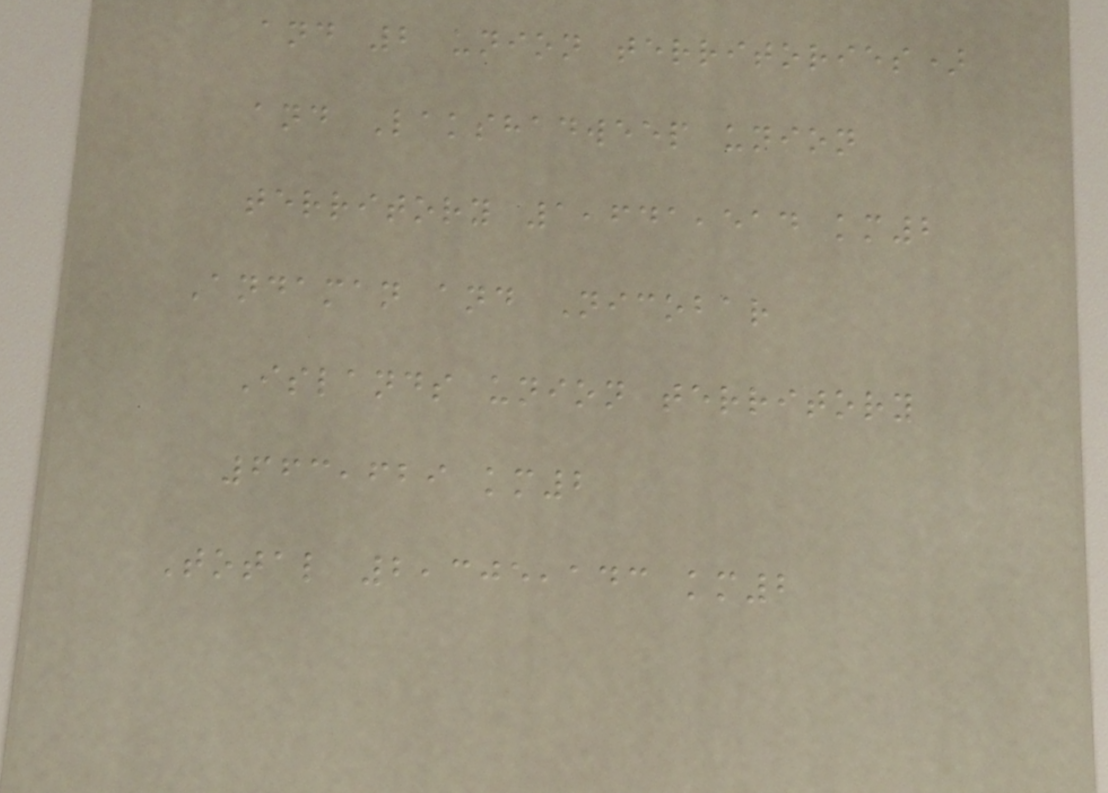and 2 union territories)
and Lakshadweep union
territory 1,641,514 km2
Andaman and Nicobar
Islands union territory
663,629 km2
Total 2,305,143 km2
